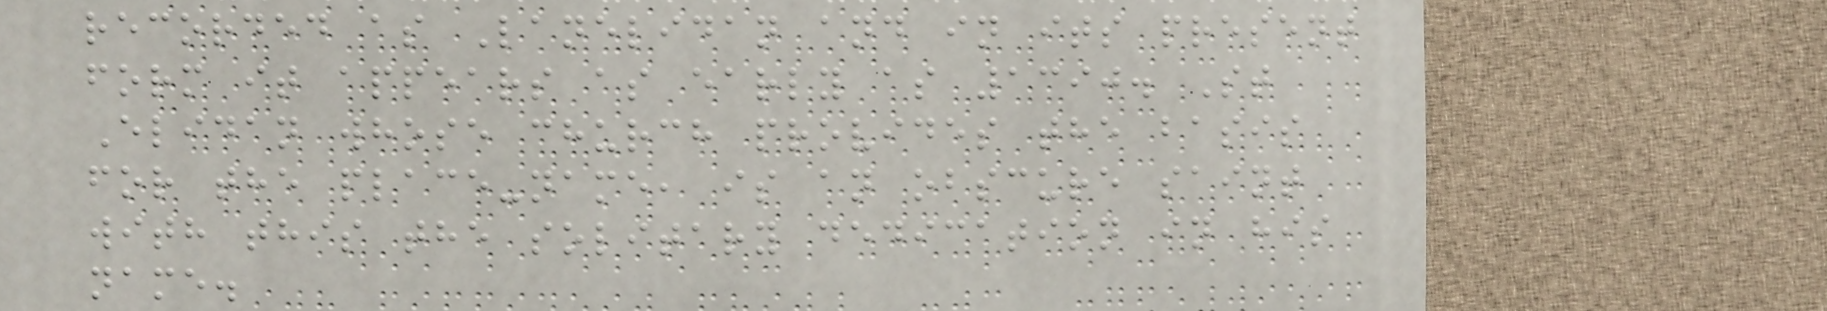recorded as Lanelidan and in its present
form it appears as early as 1390. St
Elidan whose church provides the basis
for the place-name, is an obscure saint
with this the solitary dedication in his
name.
